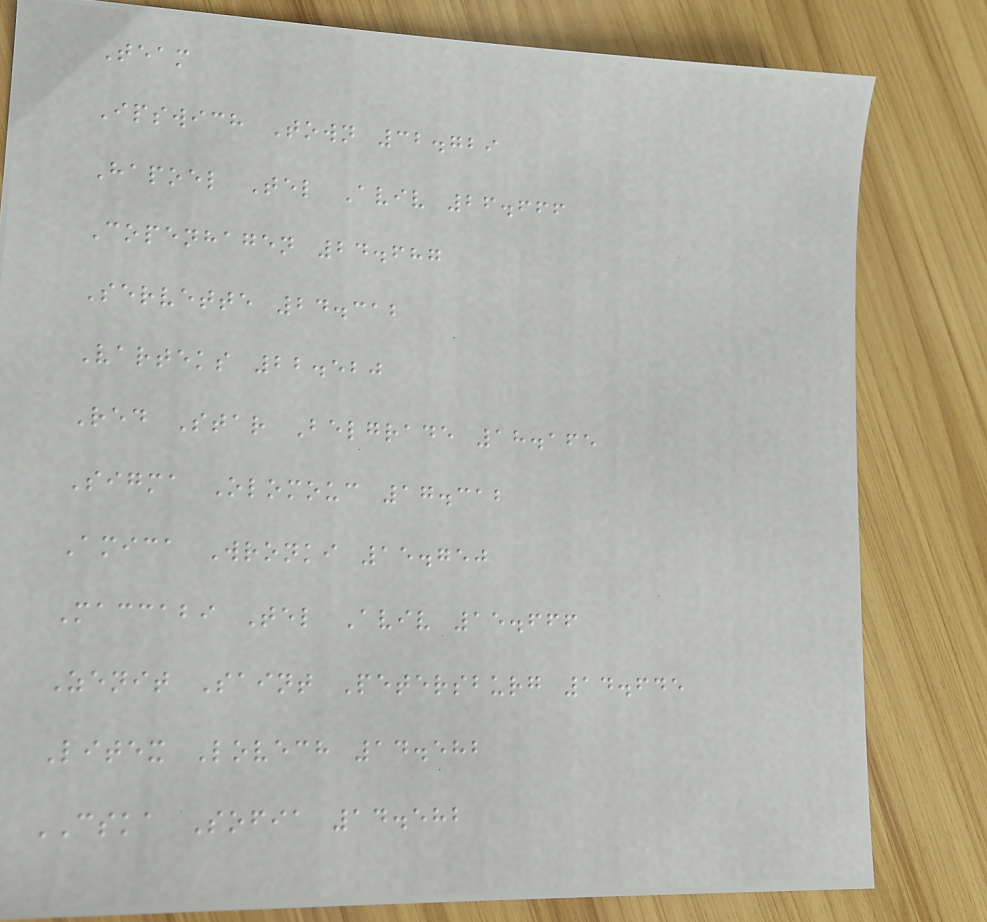Team
Ipswich Town 32.729
Hapoel Tel Aviv 26.666
Copenhagen 24.687
Servette 24.312
Varteks 22.520
Red Star Belgrade 18.165
Sigma Olomouc 17.312
Amica Wronki 15.750
Maccabi Tel Aviv 15.666
Zenit Saint Petersburg 14.645
Litex Lovech 14.582
CSKA Sofia 14.582
